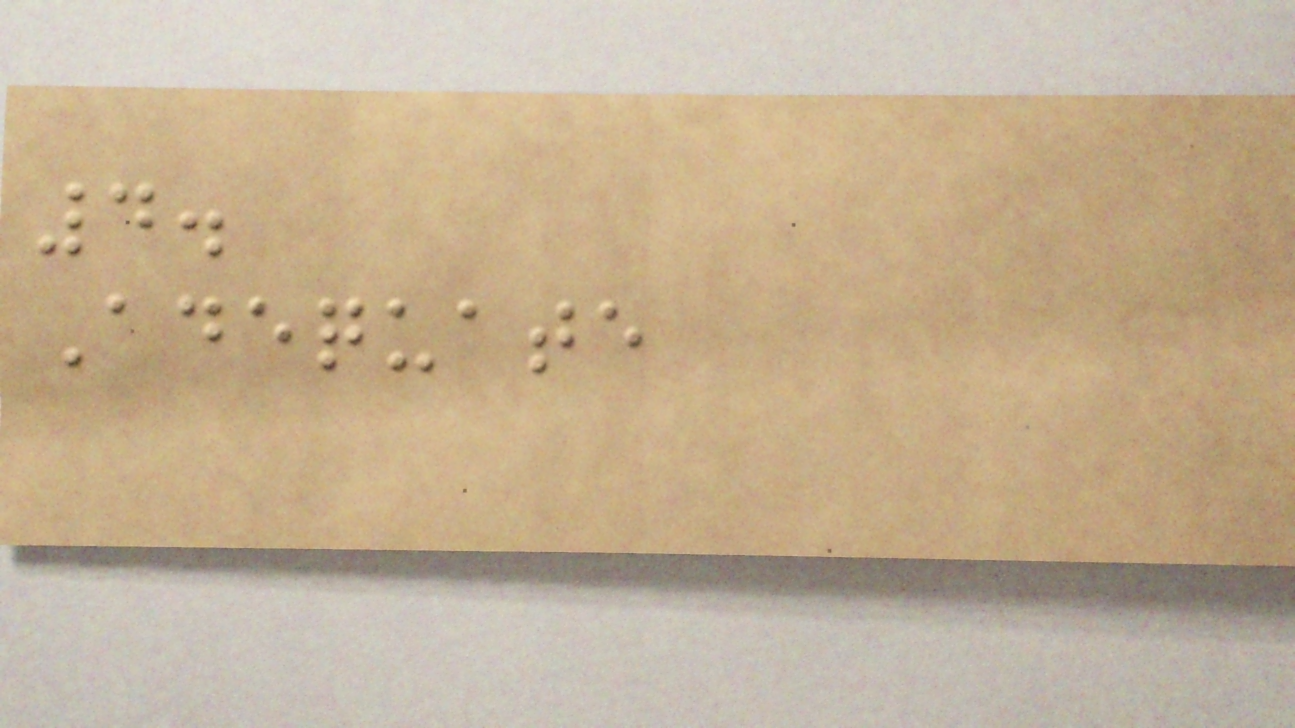4.
Adequate
